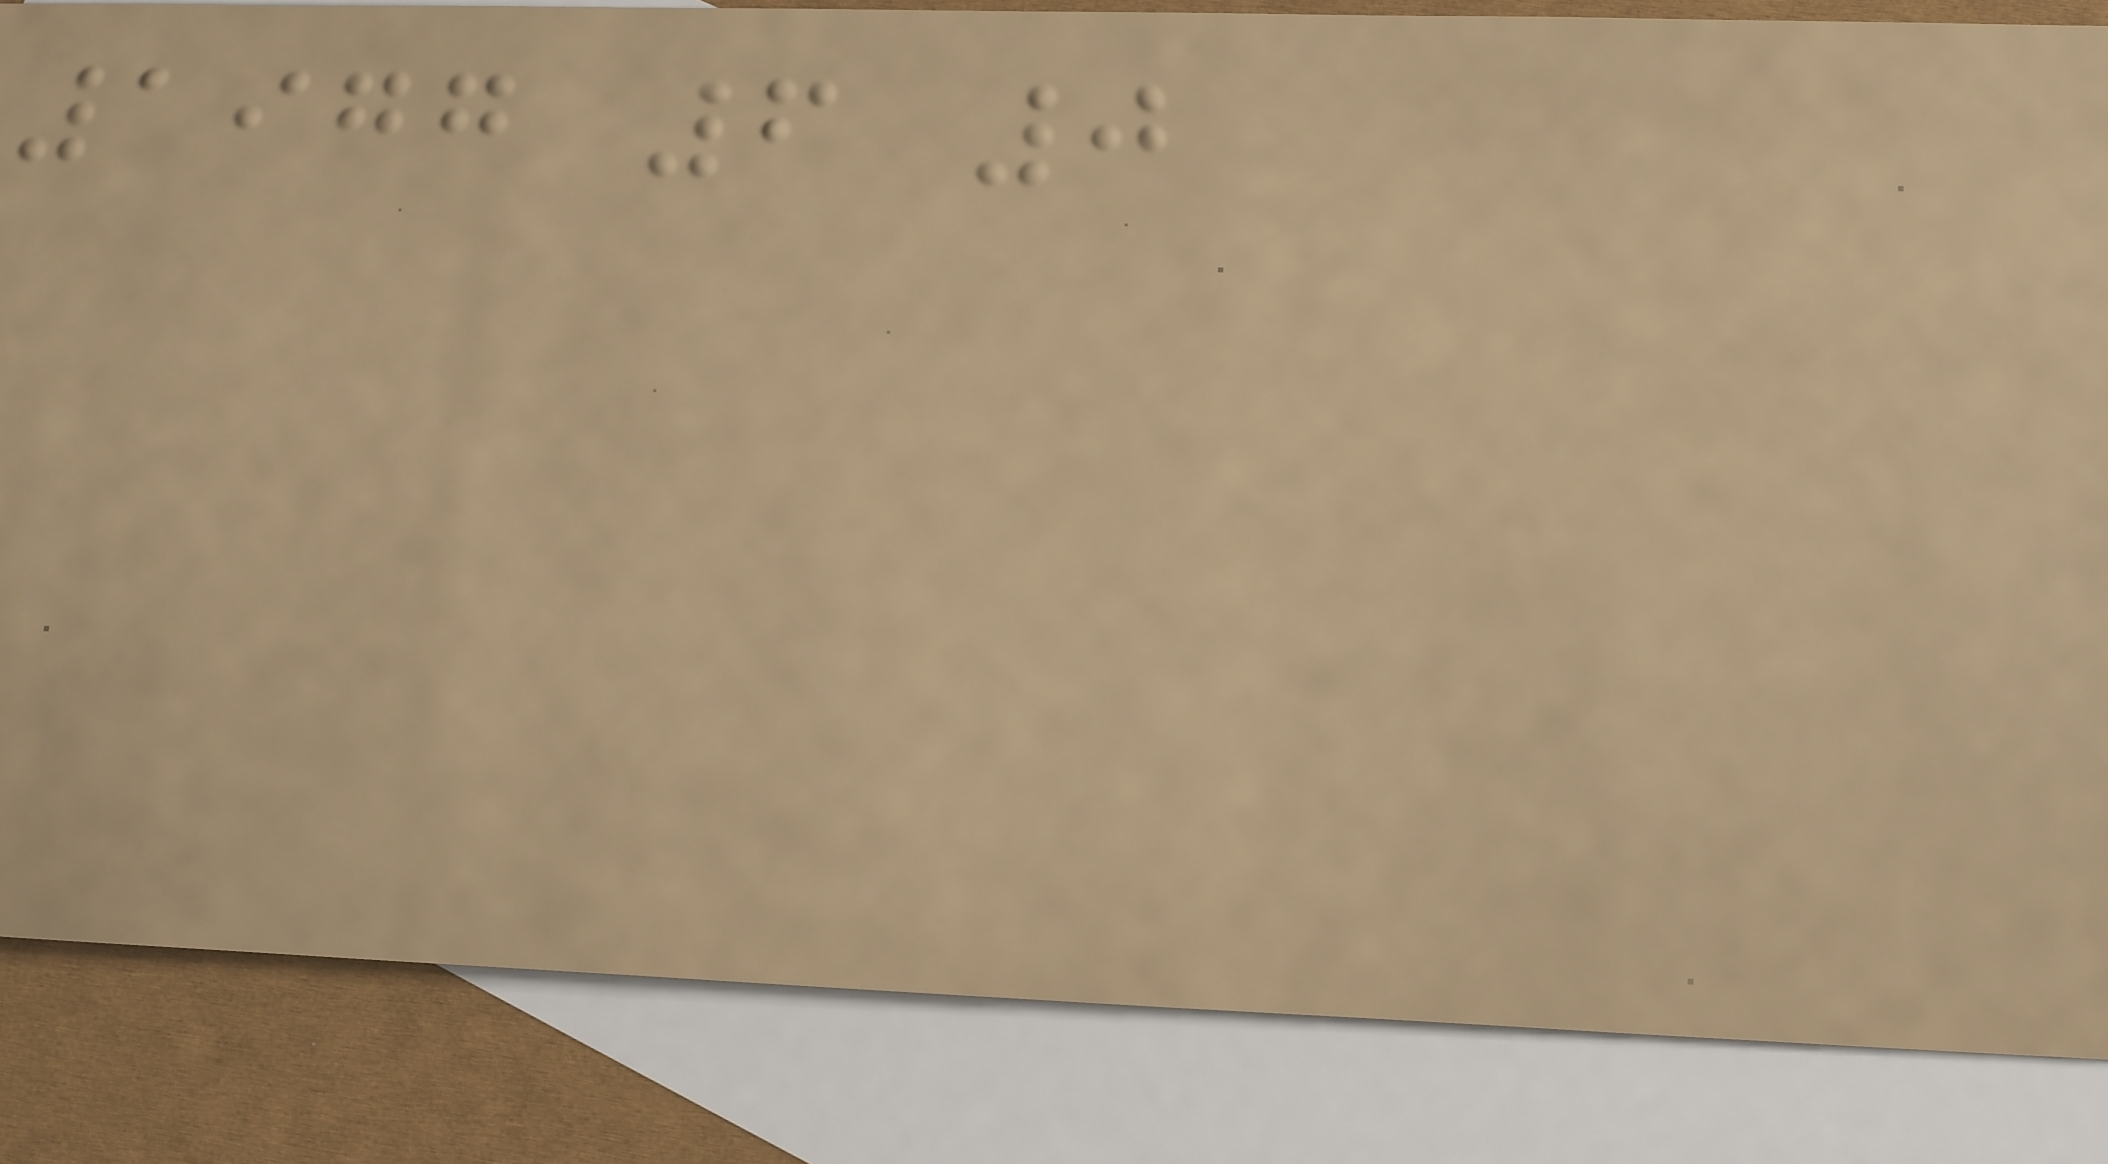1977 6 0
